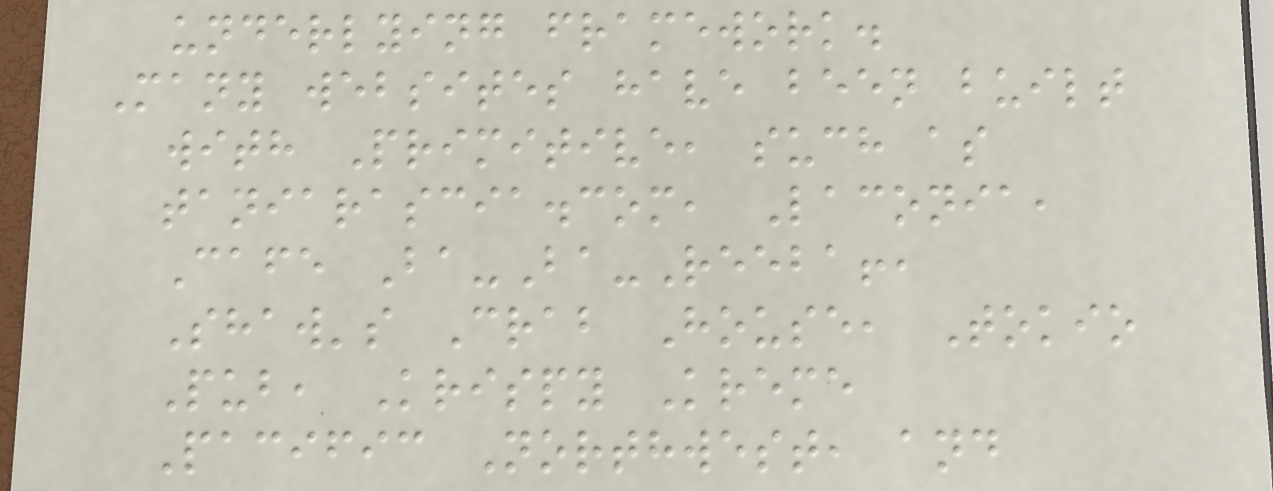underlying framework.
Many websites have been built
with Primitive, such as
taniarascia.com, Laconia,
Cafe Ba-Ba-Reeba!,
Shaw's Crab House, Tokio
Pub, Krispy Kreme
Pacific Northwest, and
